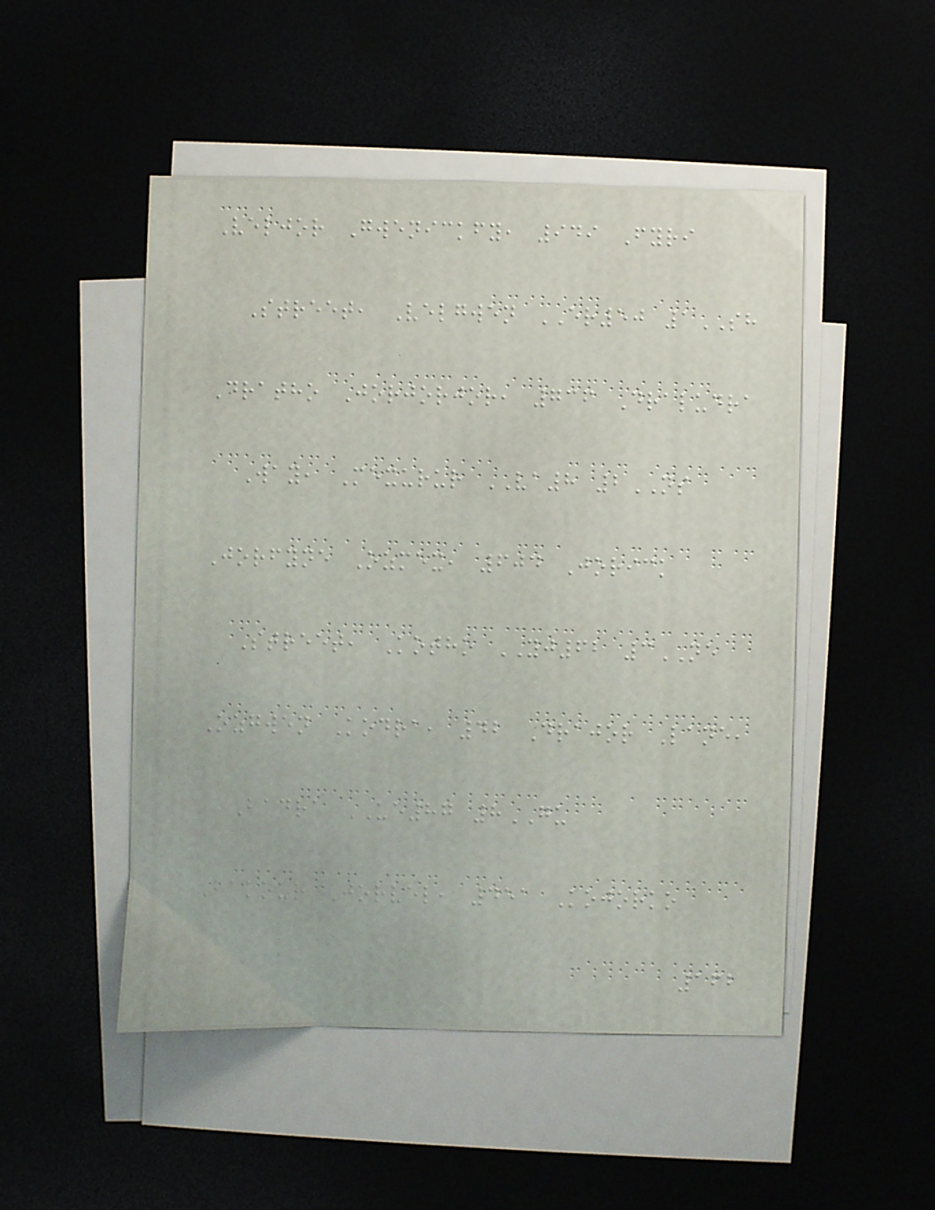Veljor Gwenickfy, 949 Fyri
Street, Velgwen ER50 1SH
Dratho Jorjorjor, 736 Draludra
Way, Mexurur VA8 2NS
Jorfyne Ozmex, 604 Jorick
Street, Kotho YJ62 3NE
Ozgwen Kodra, 42 Drajor Lane,
Badra UE87 8GU
Bakour Jorvel, 451 Kojorko
162
